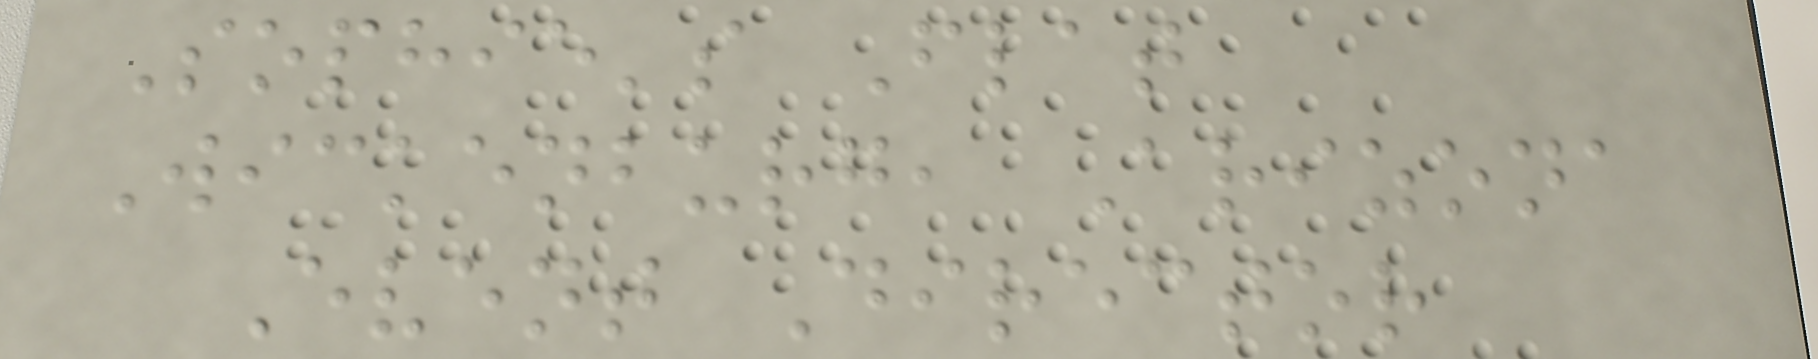Sophie's Flat
Wickenburg, Arizona
Event Director
